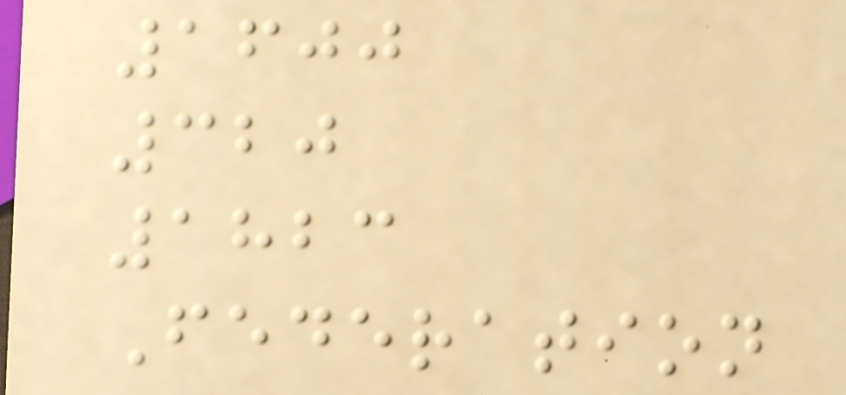1600
320
1823
Federation
